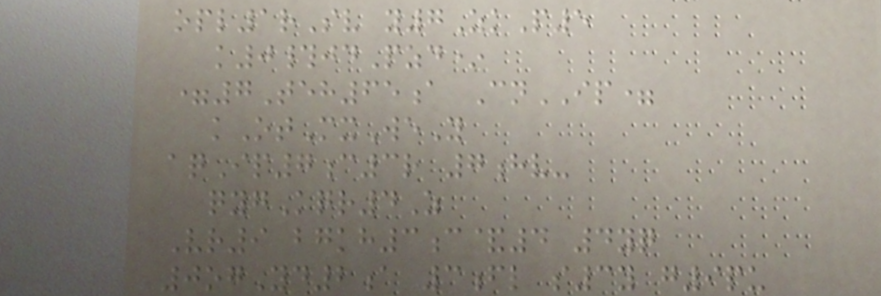opl1rSv y7ZkP5
k0#jdPzd*
=7Teh65a CnIP=
kOtMxWeY
aqIp7c3r 7hv-
qygKqr4Z
Vr9 bgkh3c&4 4yq
0ogYd2a 3fl s3y g9pu
